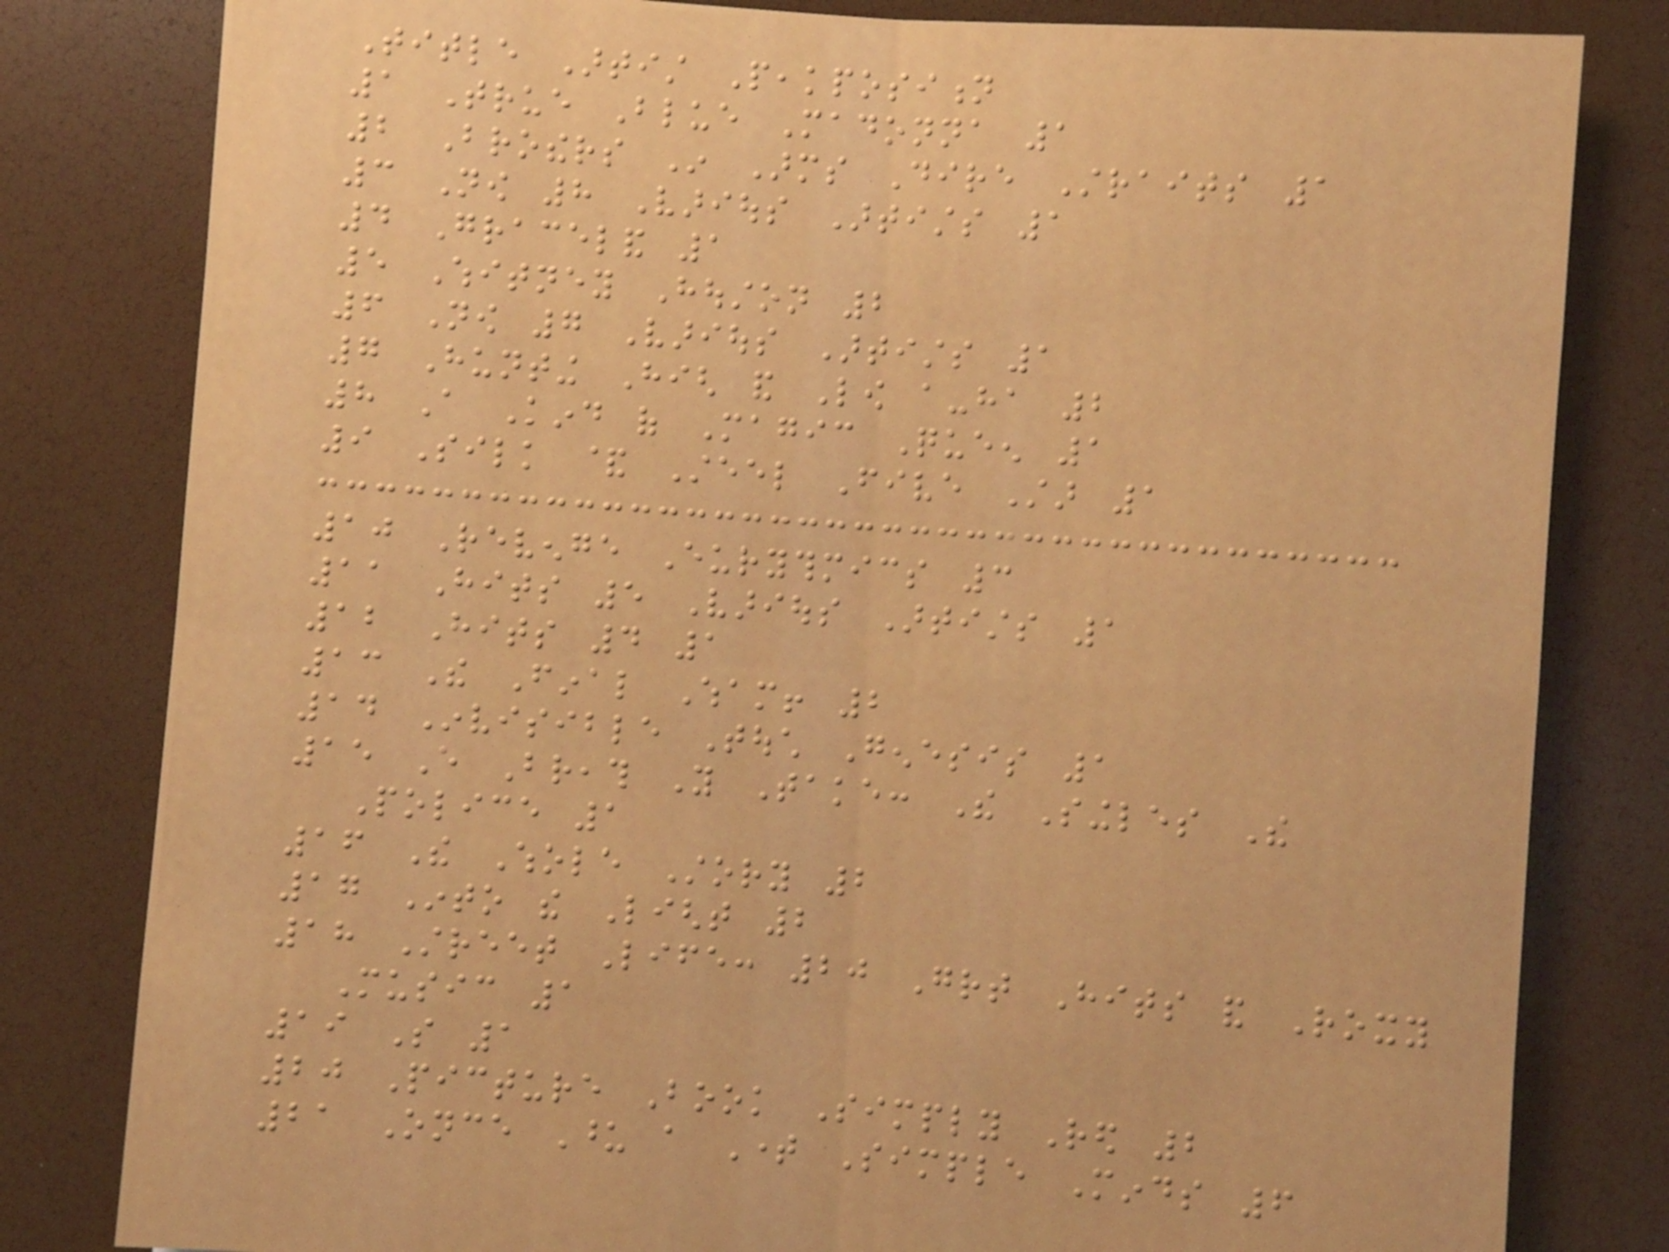Title Artist Peakposition
1 True Blue Madonna 1
2 Brothers In Arms Dire Straits 1
3 Now 8 Various Artists 1
4 Graceland 1
5 Whitney Houston 2
6 Now 7 Various Artists 1
7 Hunting High and Low a-ha 2
8 A Kind of Magic Queen 1
9 Silk & Steel Five Star 1
10 Revenge Eurythmics 3
11 Hits 5 Various Artists 1
12 Hits 4 1
13 The Final Wham! 2
14 Invisible Touch Genesis 1
15 Every Breath You Take: The Singles The
Police 1
16 The Whole Story 2
17 Into the Light 2
18 Street Life: 20 Great Hits and Roxy
Music 1
19 So 1
20 Picture Book Simply Red 2
21 Once Upon a Time Simple Minds 6
